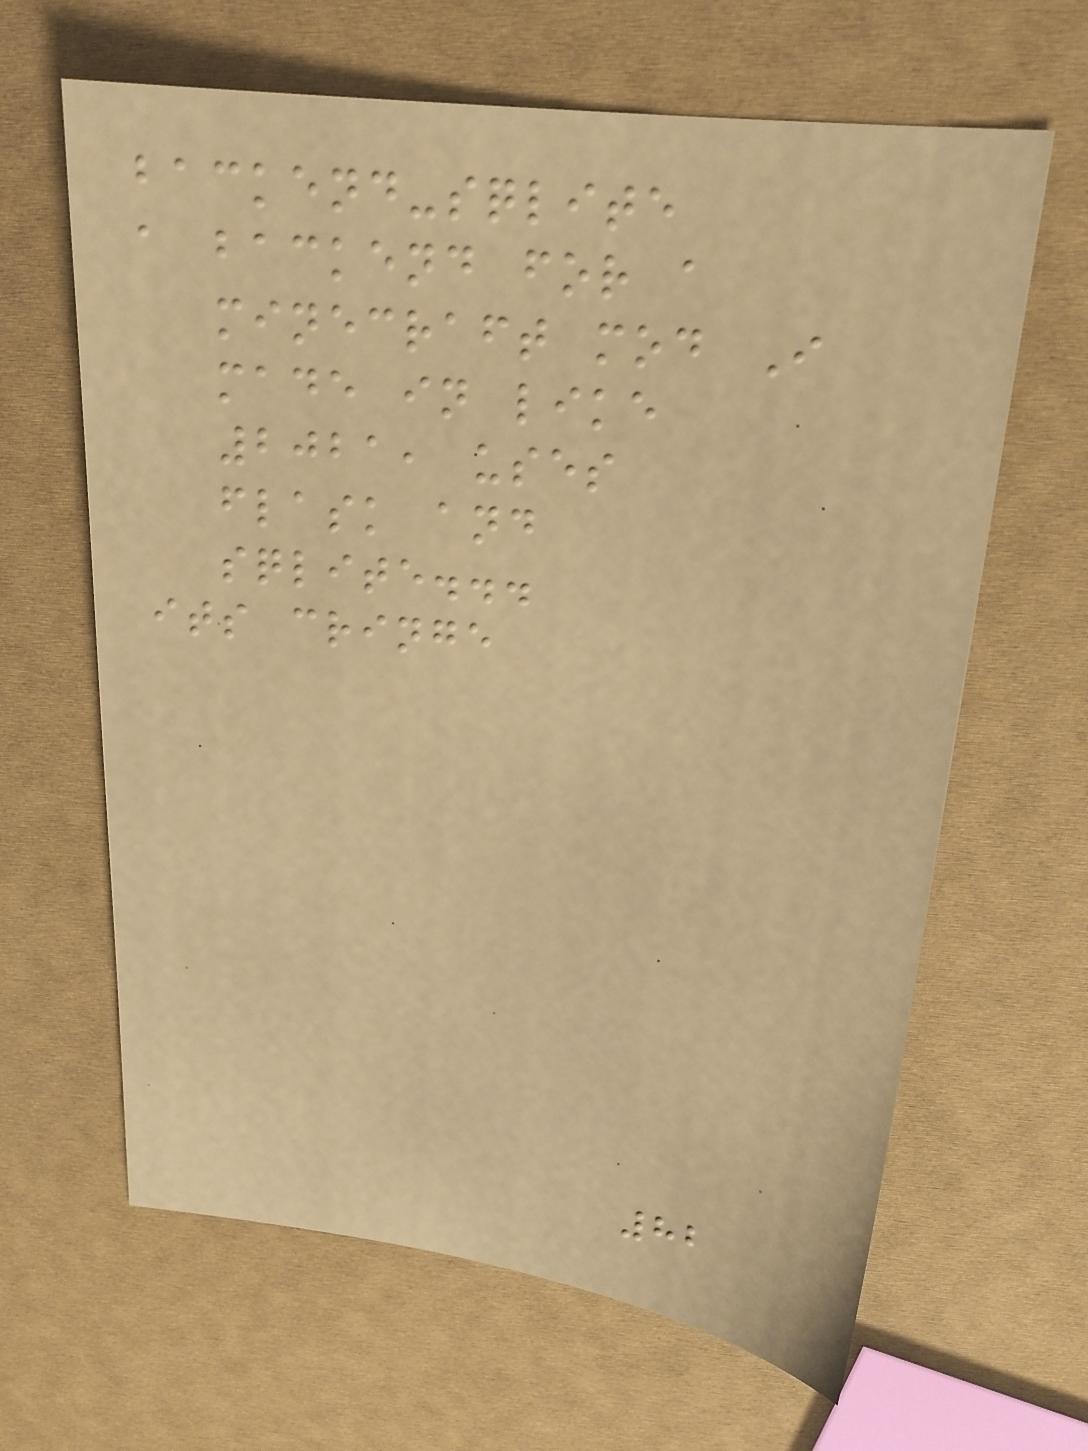backend-sqlite
a backend for a
minecraft mod I
made in like
2021, uses
flask and
sqlite...
its cringe
82
